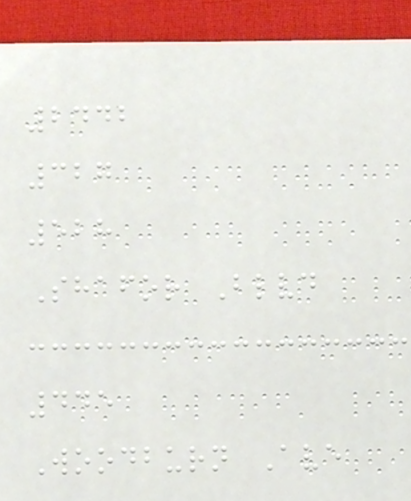2442
327
528
Shafor Blvd
445
Woodburn Ave
